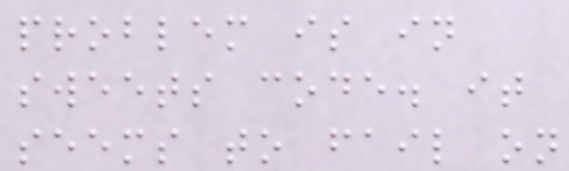problem is in
sweets code. it
seems to fail on
